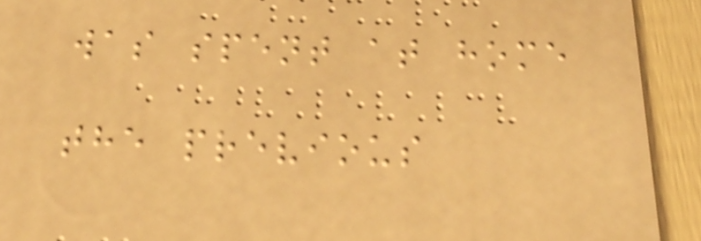was spent at home
the previous
